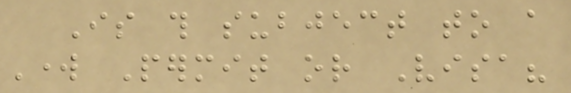Is this subject to a
Work Permit or Visa?
